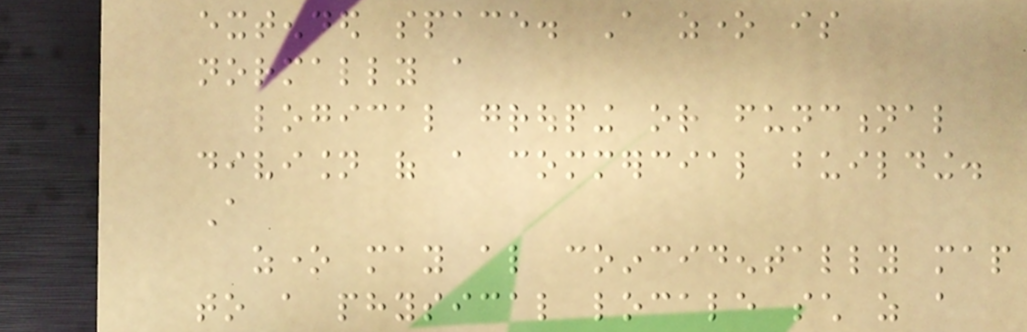extended space. A zone is
normally a
logical grouping or functional
division of a commercial building.
A
zone may also coincidentally map
to a physical locale such as a
